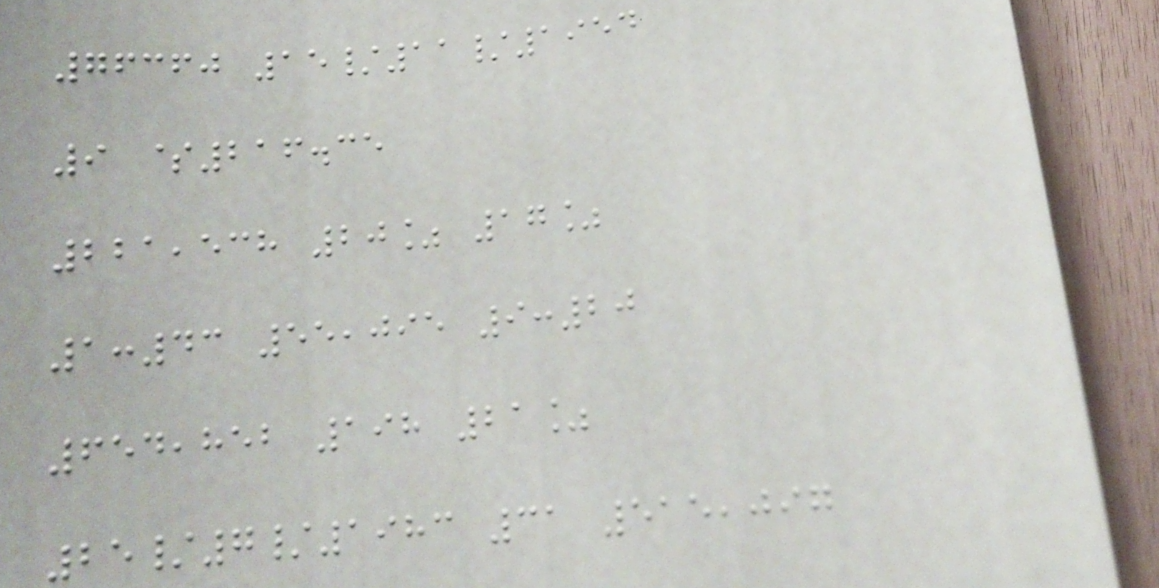76360 15/11/1954
9 $216.35
221,538 20% 17%
1:43 55,095 9:20
654,852 198 21%
25/7/1983 31 515,097
